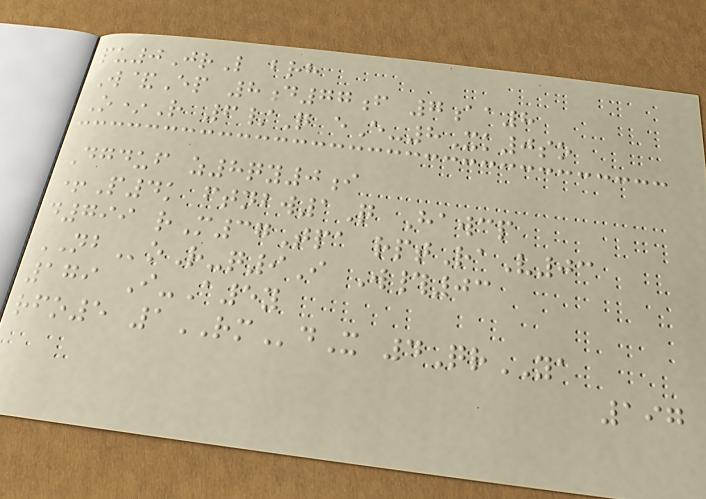pu0JrL brh
W&Ep 8d77f 7aa8
O*R 6/Q eE-8Xk0so
Dgduf z8qy0i
+P4k ftnbw1Q Hawcp
d799 rM37Tpa rptRaV03
NBoR-q9I W#03
179 I-A5y
rfo5 1RMdX 4QrYA
197
